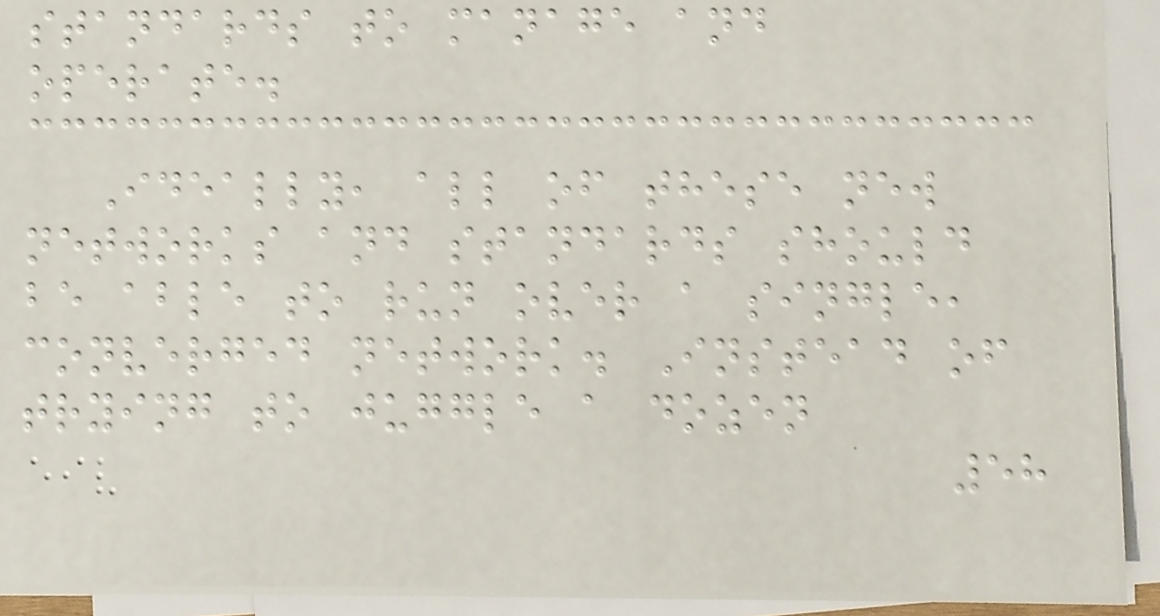standards to manage and
operate.
Ideally, all of these new
networks and standards should
be able to run over a single,
converged network. Instead of
trying to juggle a dozen
58
